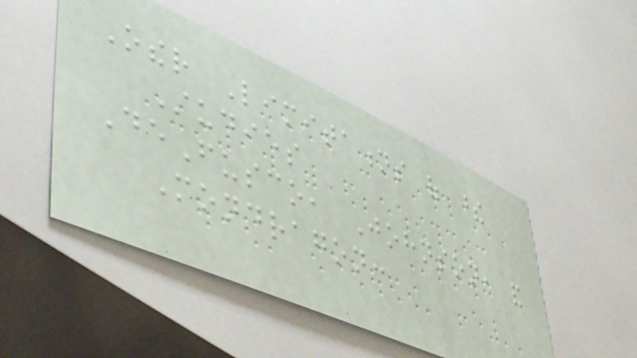Other Limitations of these
Studies
DeFusco, Johnson, and
Mondragon:
